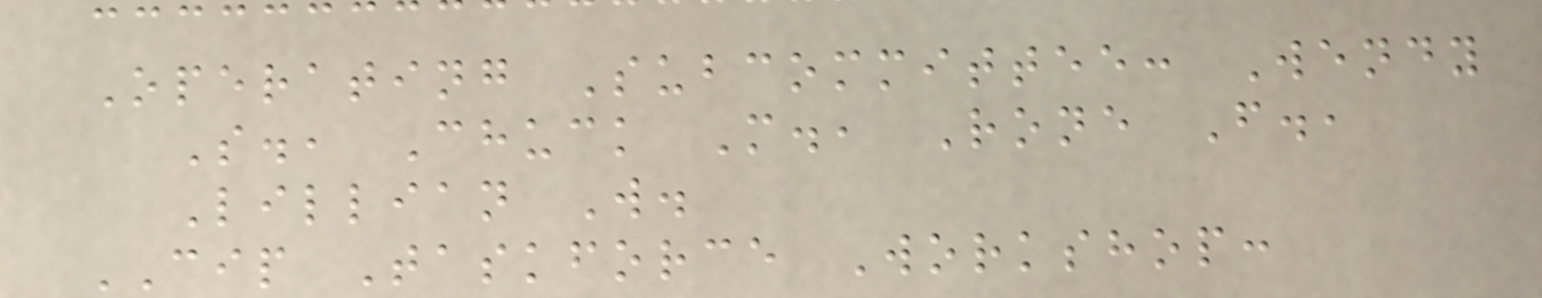Operating Subcommittee: Wendy
S., Chuck M., Rone F.,
Lillian W.
CIP Taskforce Workshop:
